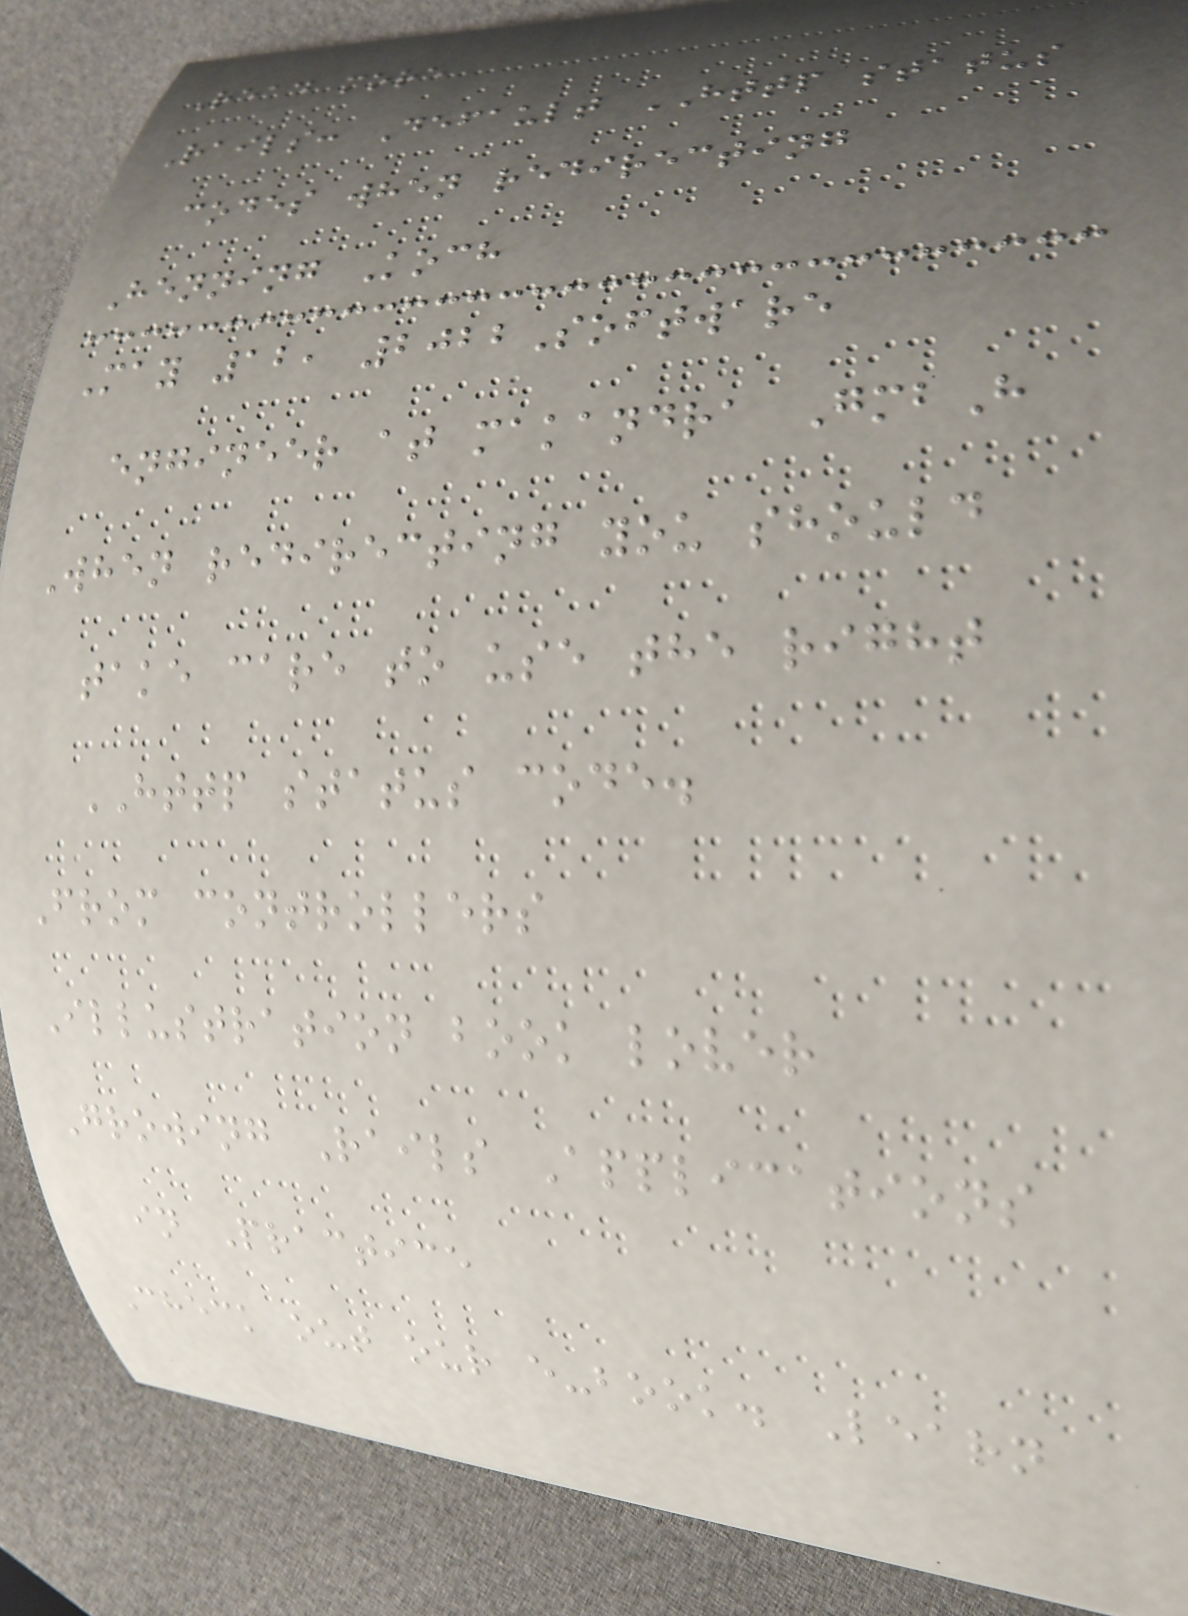Read more
Rails: Default HTTP status
codes when redirecting
Henning Koch
May 12, 2022Software
engineer at makandra GmbH
When redirecting you should
take care to use the right
HTTP status code.
From controllers
Illustration book lover
Growing Rails Applications
in Practice
Check out our e-book. Learn
